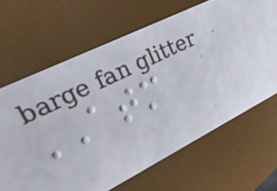ATM
